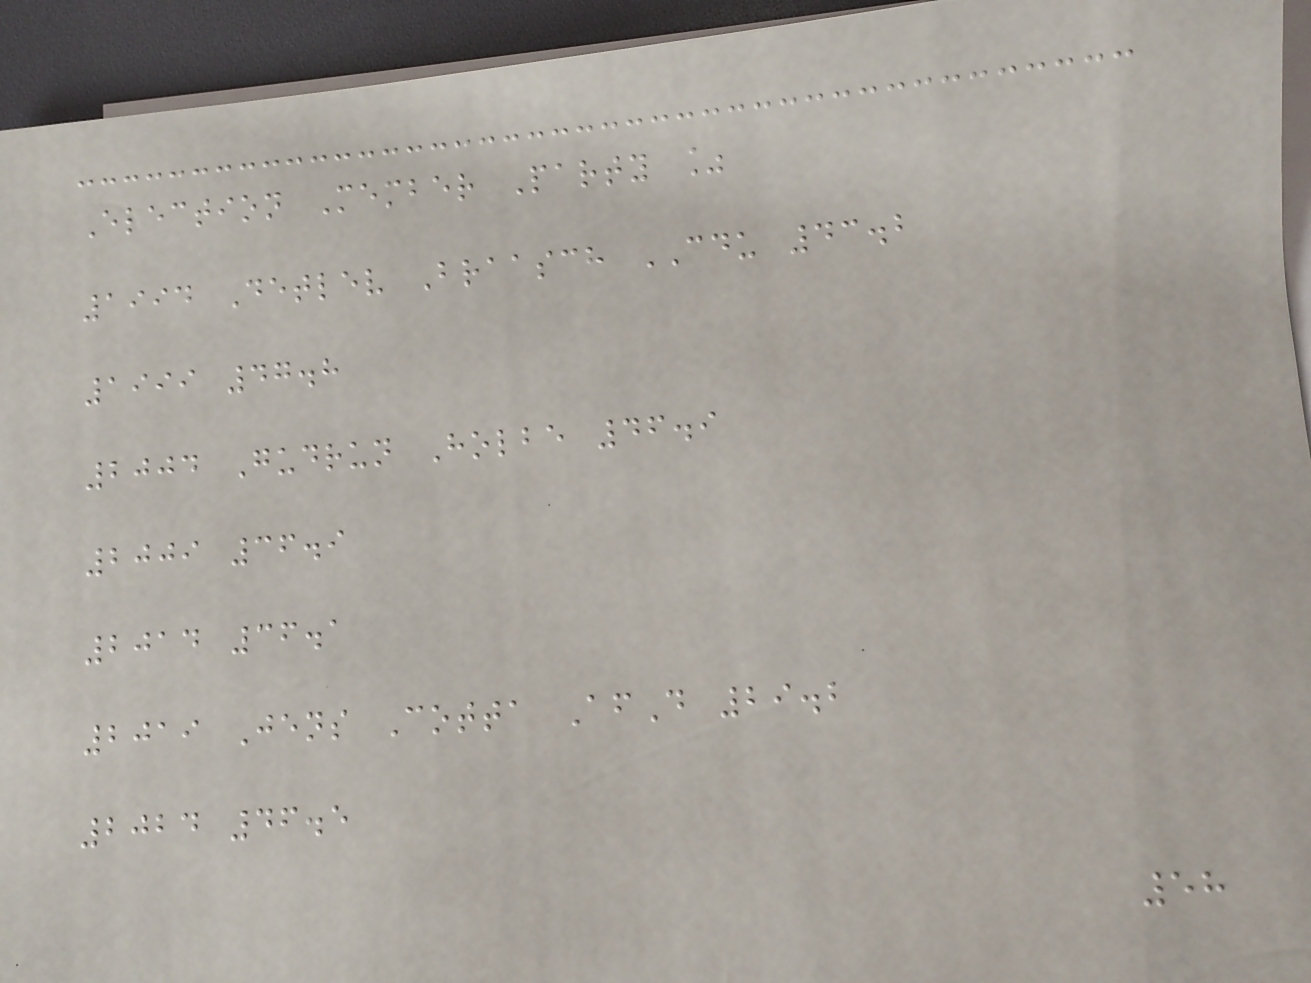Election Member Party %
1994 Detlev Braasch CDU 43.2
1999 47.8
2004 Gudrun Holbe 46.9
2009 36.9
2014 36.1
2019 Jens Cotta AfD 29.2
2024 46.5
58
